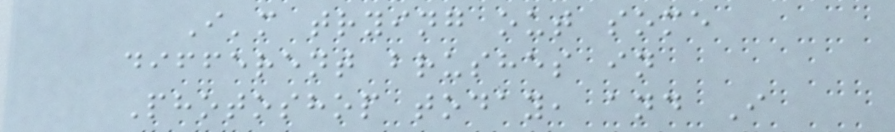I'm trying out some
different brushes in
Photoshop today, and I
